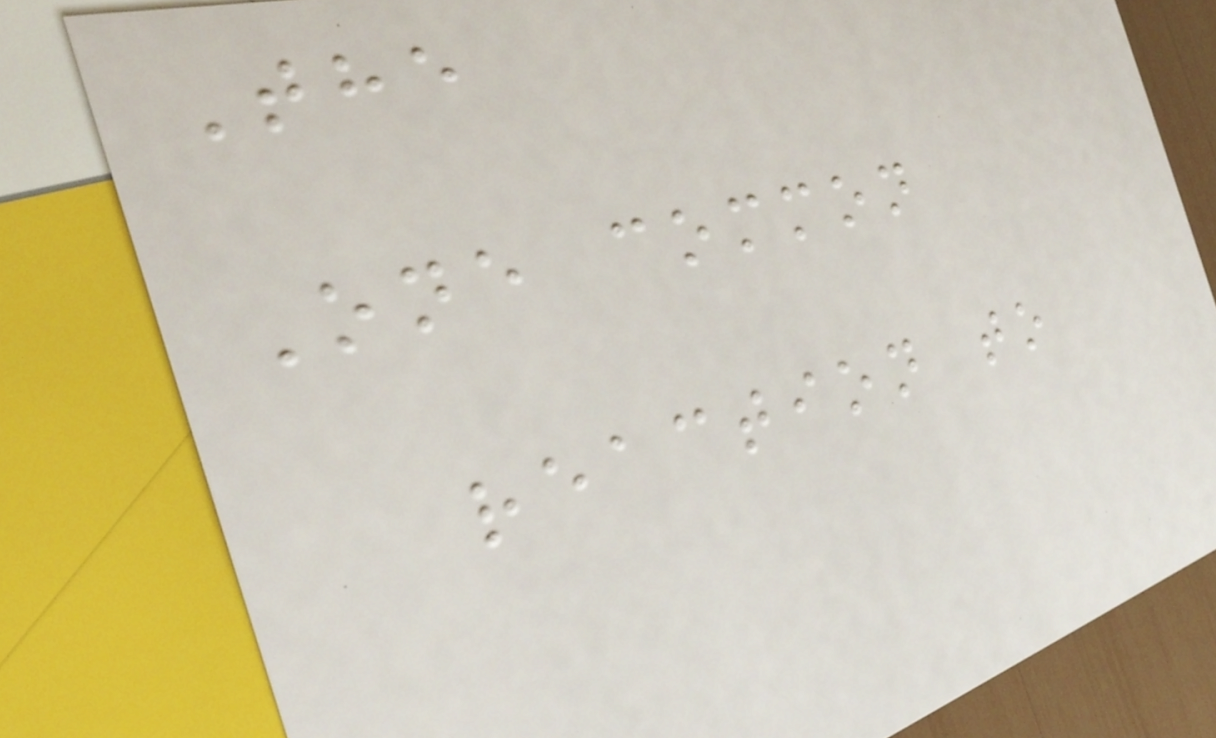The
One common
reaction to
